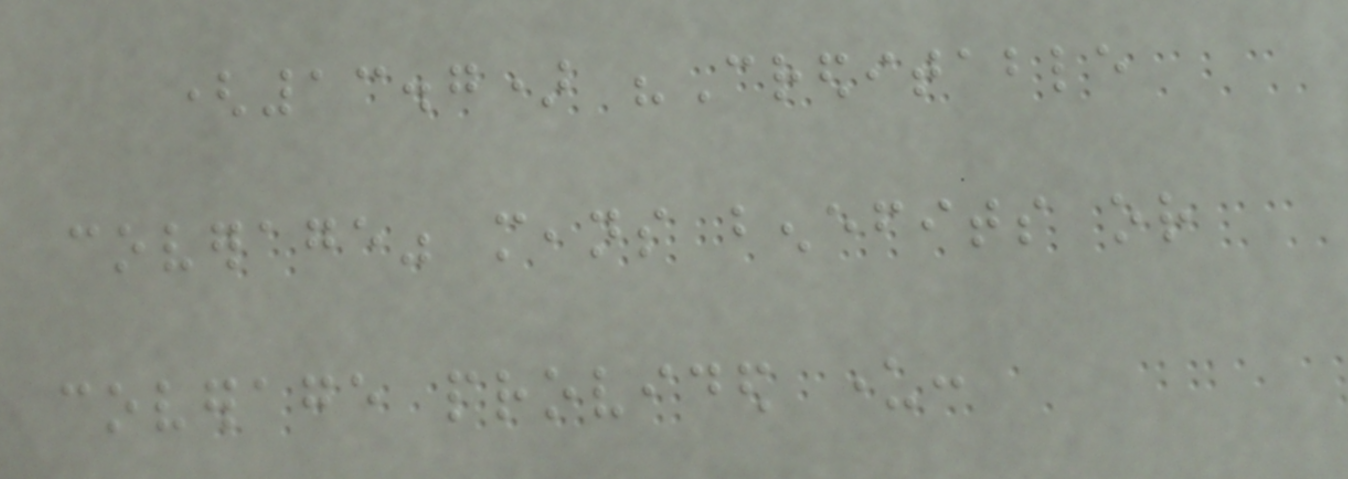(13.7) "Creditable
coverage" means benefits or
coverage provided under:
